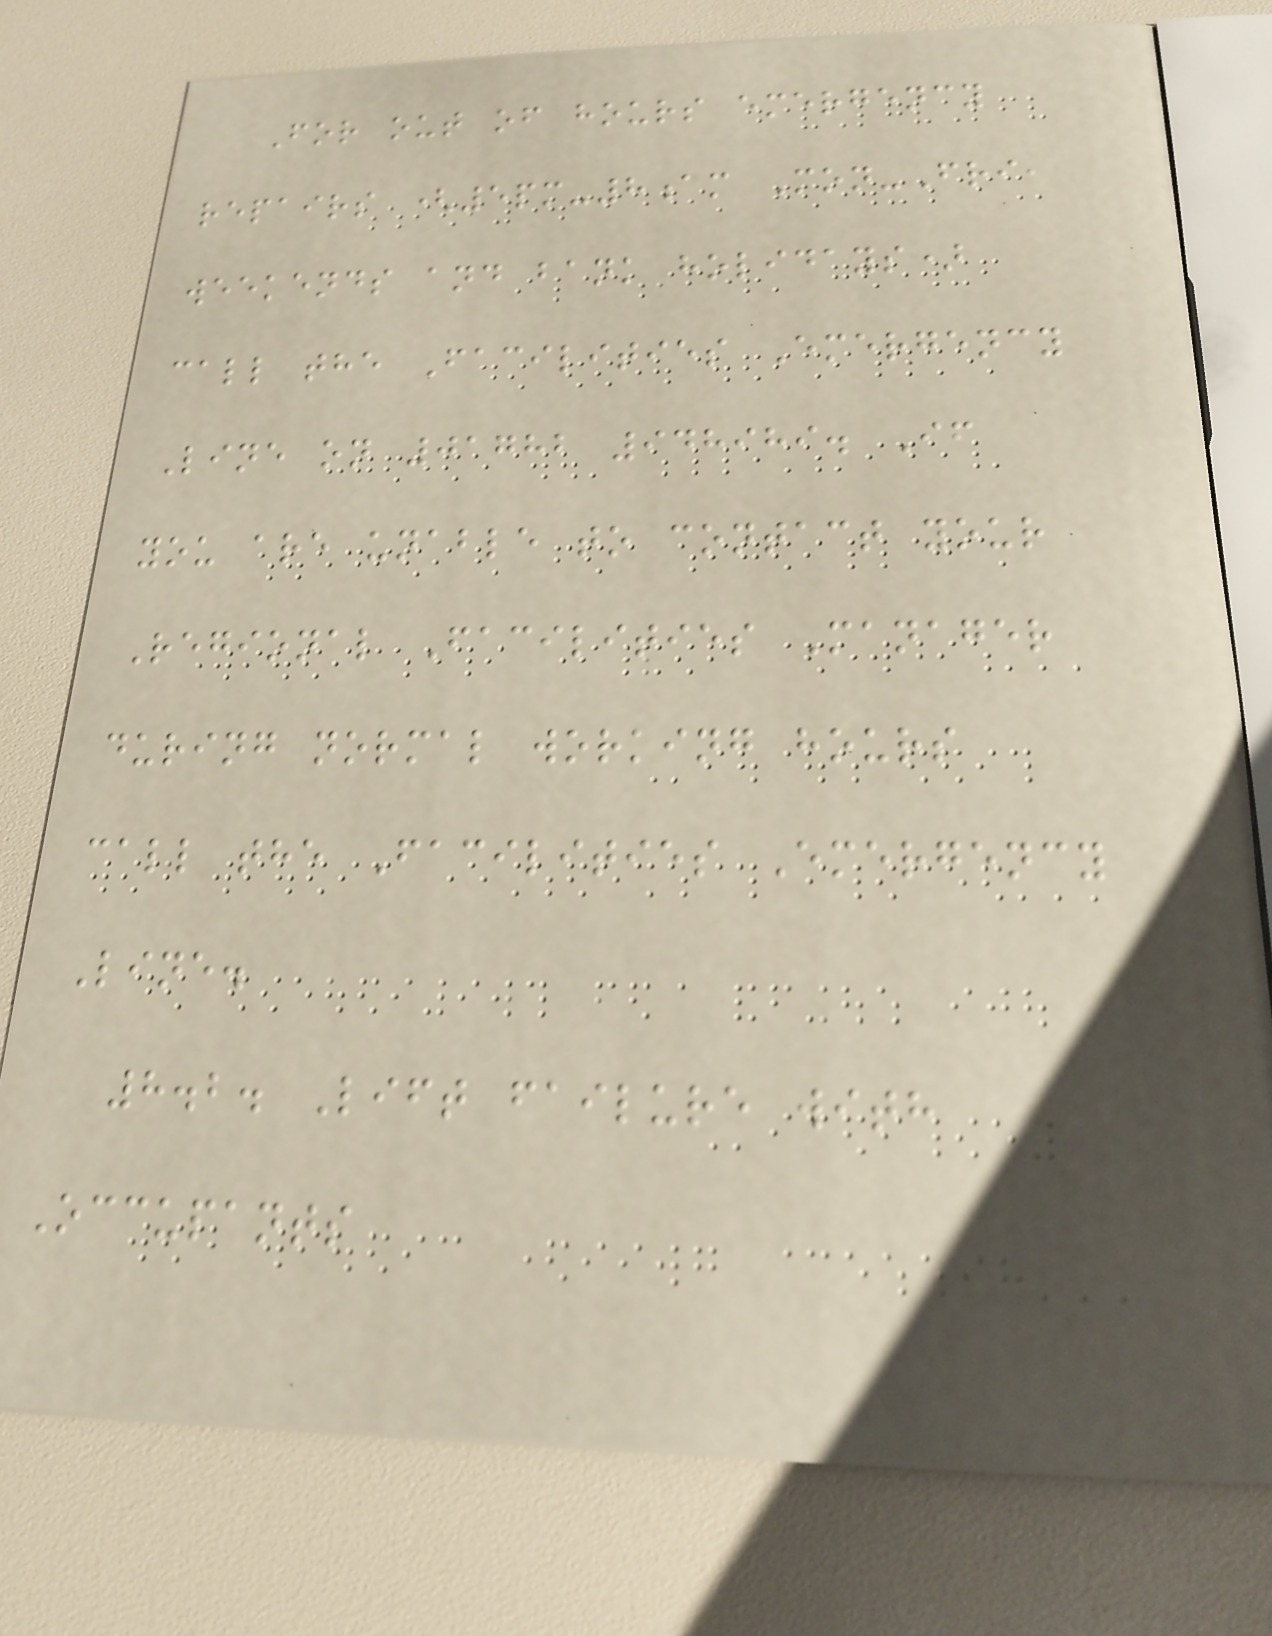For out of hours emergency
repairs (5pm-8am Mon-Fri,
weekends and bank holidays)
call the Facilities Emergency
Line on 01782 948989. If
you are unable to contact your
Regional Facilities Manager
during normal working hours
call the Facilities Emergency
Line.
8.2. Lift failure with
Occupants
